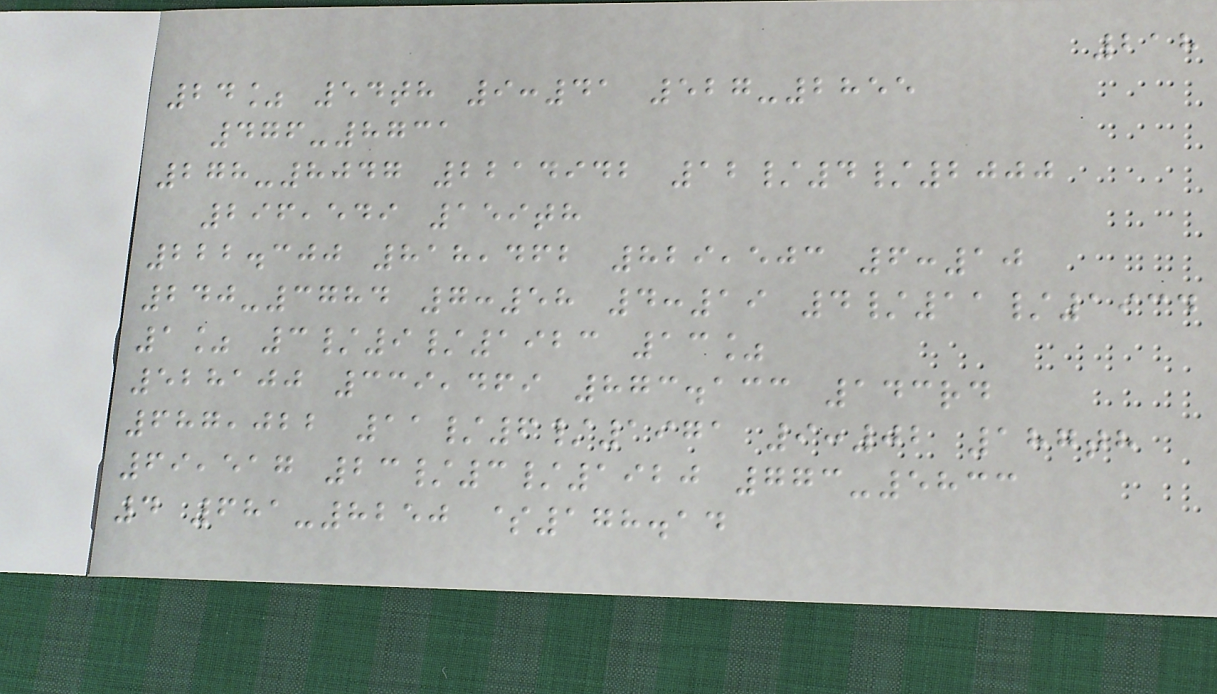218
24% 54th 9:41 527-2855
476-8731
278-8047 2214942 12/4/2000
296,549 159th
222.300 818,462 829,503 6:10
240-3784 7:58 4:19 4/11/1934
1% 3/9/1923 13%
528100 339,469 873.133 143rd
687,022 11/6/1971 9:02 187th
69,517 23/3/1920 773-5833
4 681-8250 $178.14
